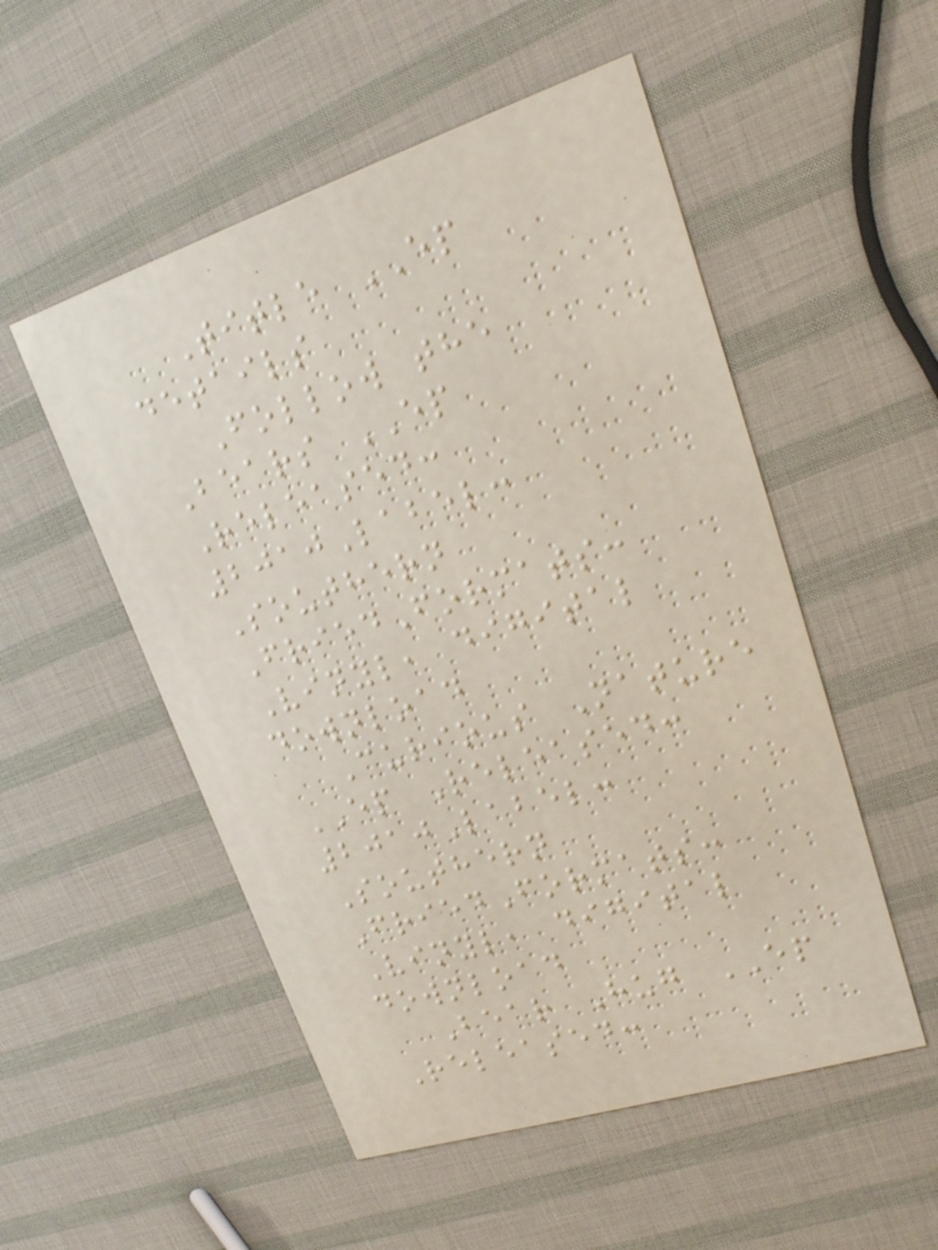Title EP
details
Follow the
Bears EP
Released:
2010Label:
Southern
FriedFormats:
Vinyl, digital
download
Curious Nature
EP Released:
2010Label:
Southern
FriedFormats:
Vinyl, digital
download
Bear Hug EP
Released:
